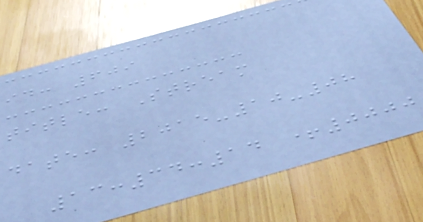id: 609
title: Stream
date: 2015-10-08
13:34:14 +0000
